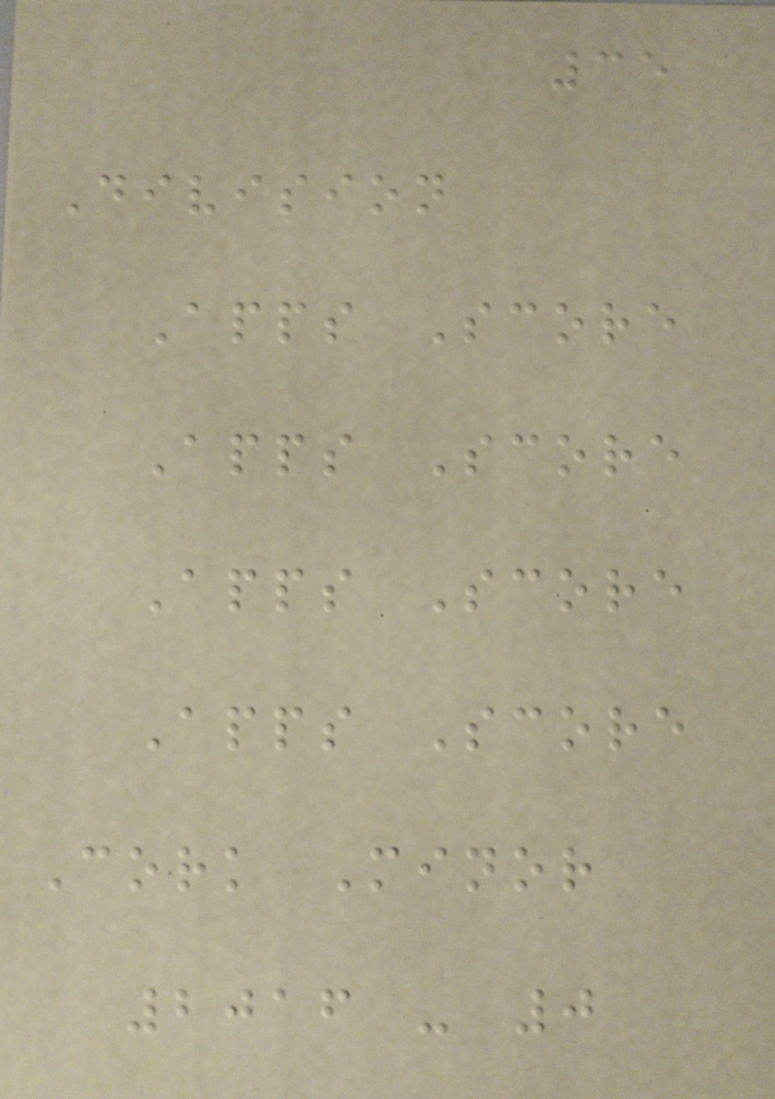35
Division
Apps Score
Apps Score
Apps Score
Apps Score
Cork Minor
2016 - 0
